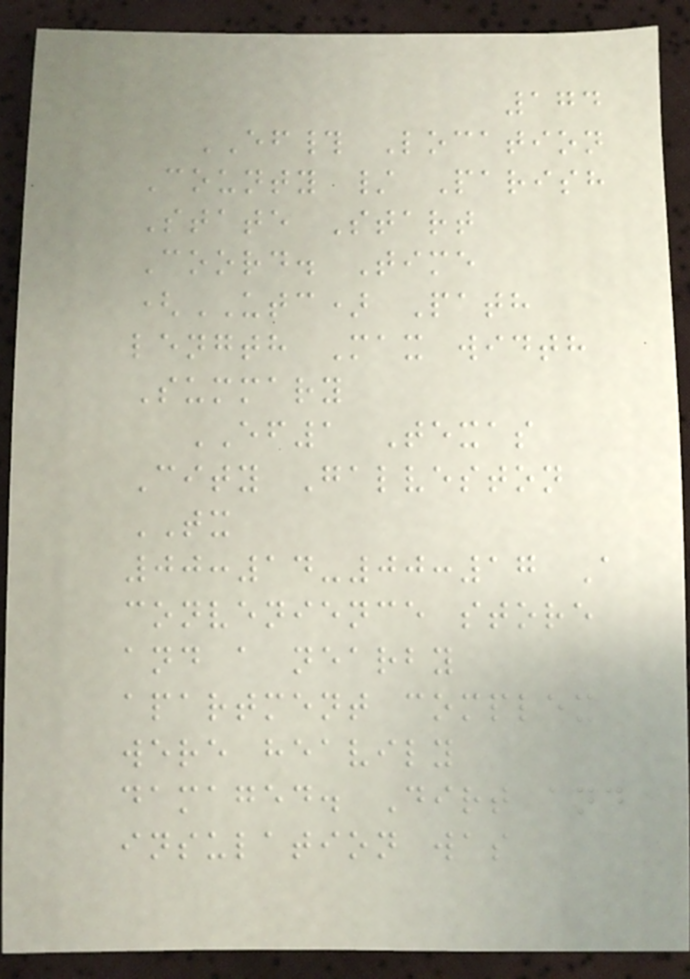174
EF# Location
County / Parish
State Start
Coord. Time
(UTC) Path
length Max width
Summary
EF1 Texas
City Galveston
TX
00:14-00:17 A
convenience store
and a nearby
apartment complex
were heavily
damaged. Dirt and
insulation was
